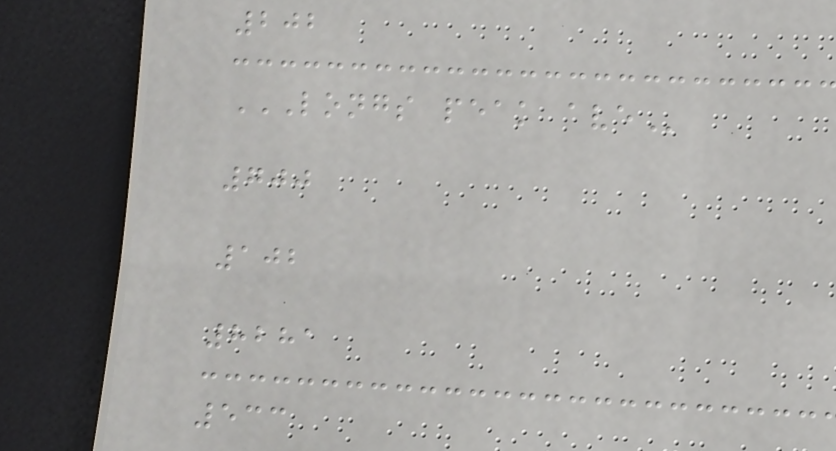202
LONGS PEAK AVE
700
102
8281
533
